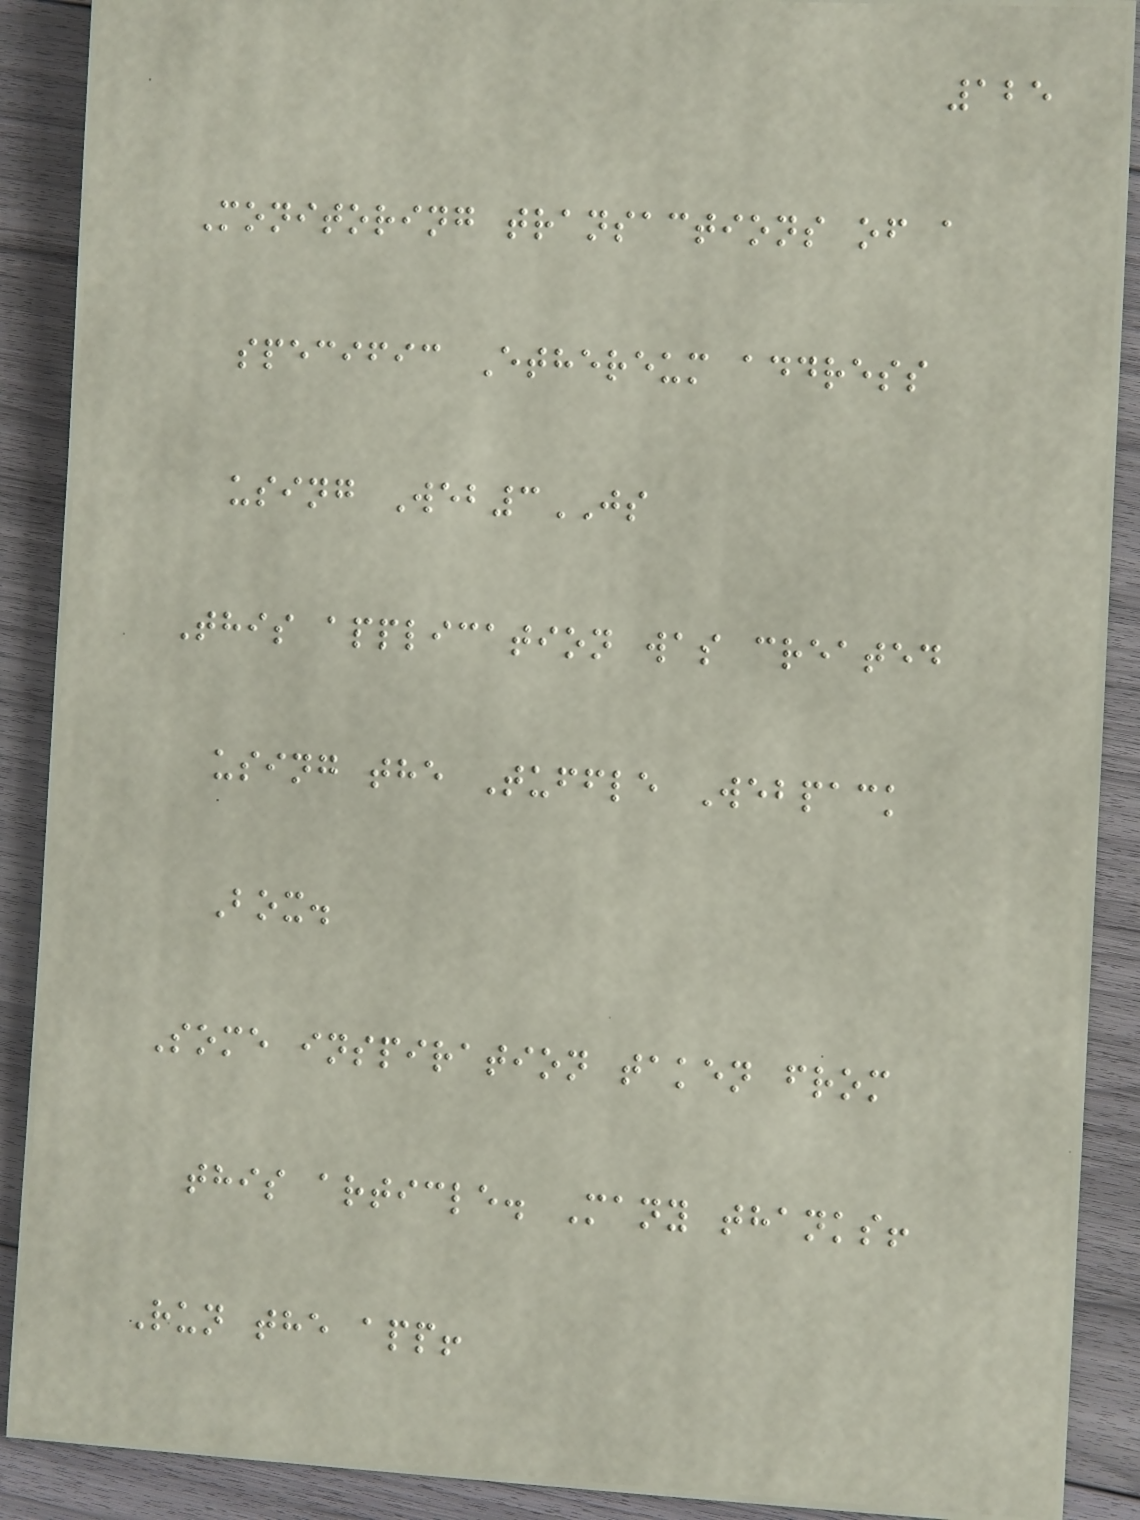125
Monitoring transactions of a
specific Ethereum address
using Web3JS
This application was created
using the Tuffle Webpack
Box.
Some inspiration taken from
this article. Many thanks!
Run the app!
